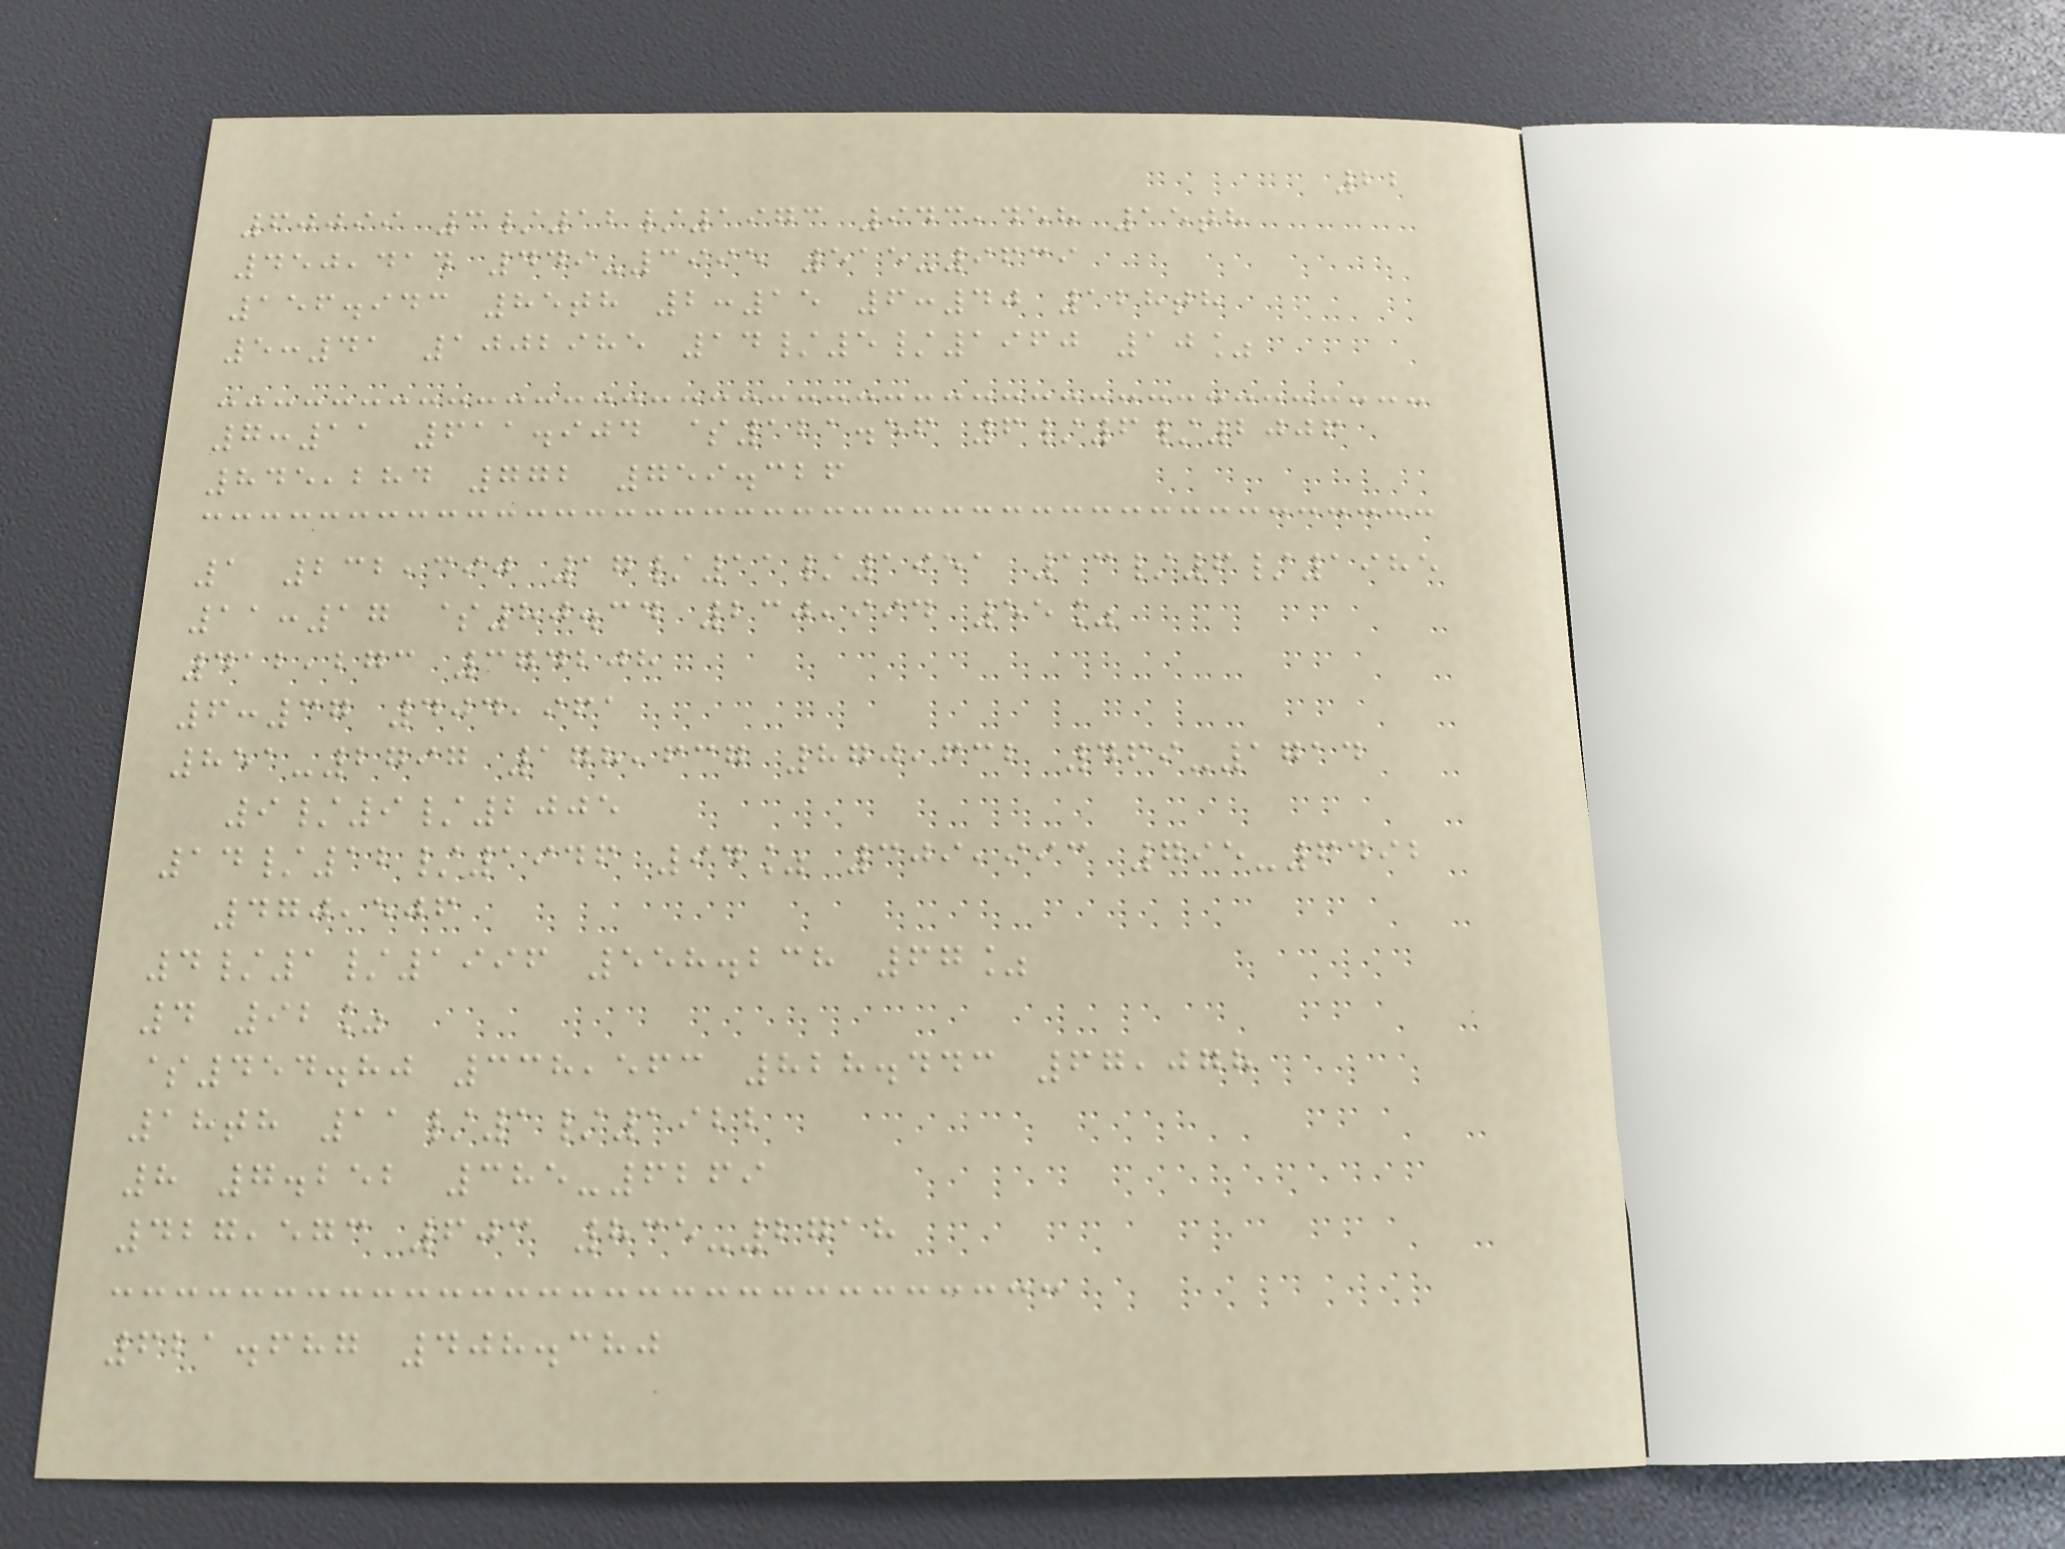22
60099 3/12/1973 943,458 15th
450,414 449-3995 515-9639
156.943 85th 2:15 6:40 128th
5:41 1002985 14/5/1960 10%
7:11 611.904 $121.56 6/6/2006
845,284 772 759.326
1 232,390 17/11/1951 13/6/1985
11:17 $80.34 230,994 55%
412,273 374208
6:37 404,961
851-2797 178,637 870,632 469-1714
9/9/2005
14/12/1946 94% 309,993 795-6492
470,506
4/1/1996 558.238 67%
4 92%
$454.80 338,563 828.443 67,078
18th 11/1/1922
8 7.252 385-6269
427,573 603 835-2718
621.687 408.380
